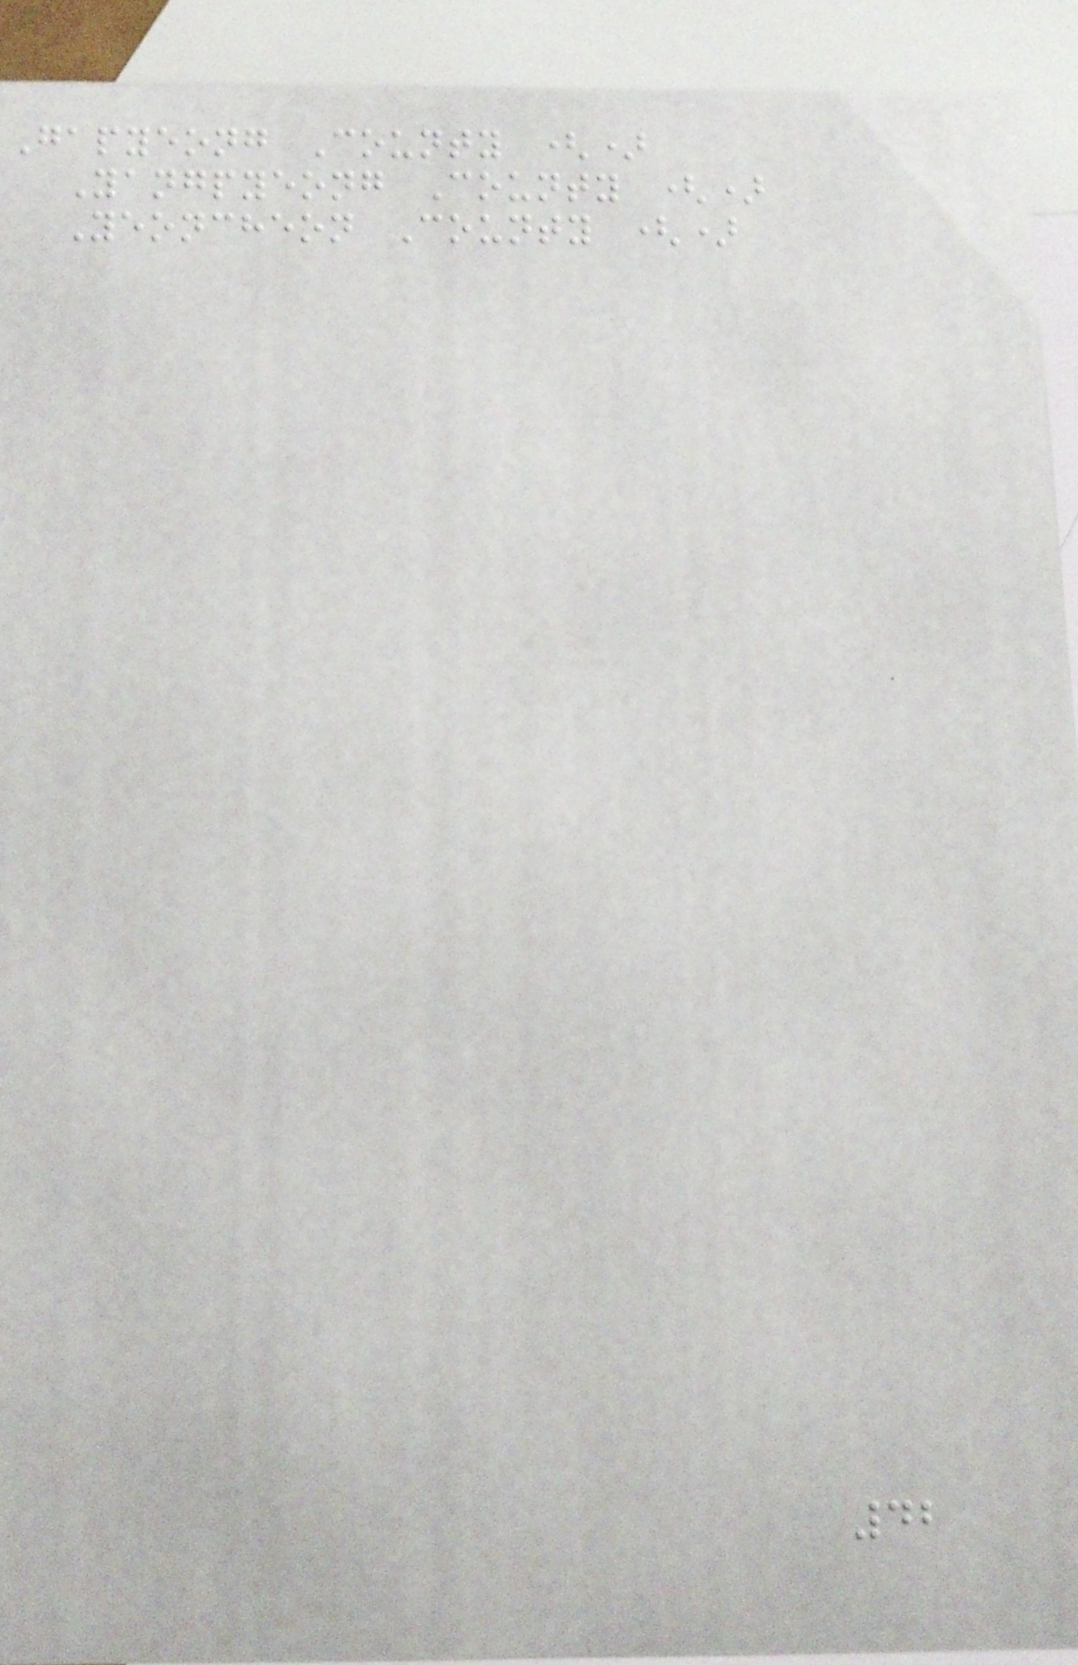Gapyeong County ()
Yangpyeong County ()
Yeoncheon County ()
42
